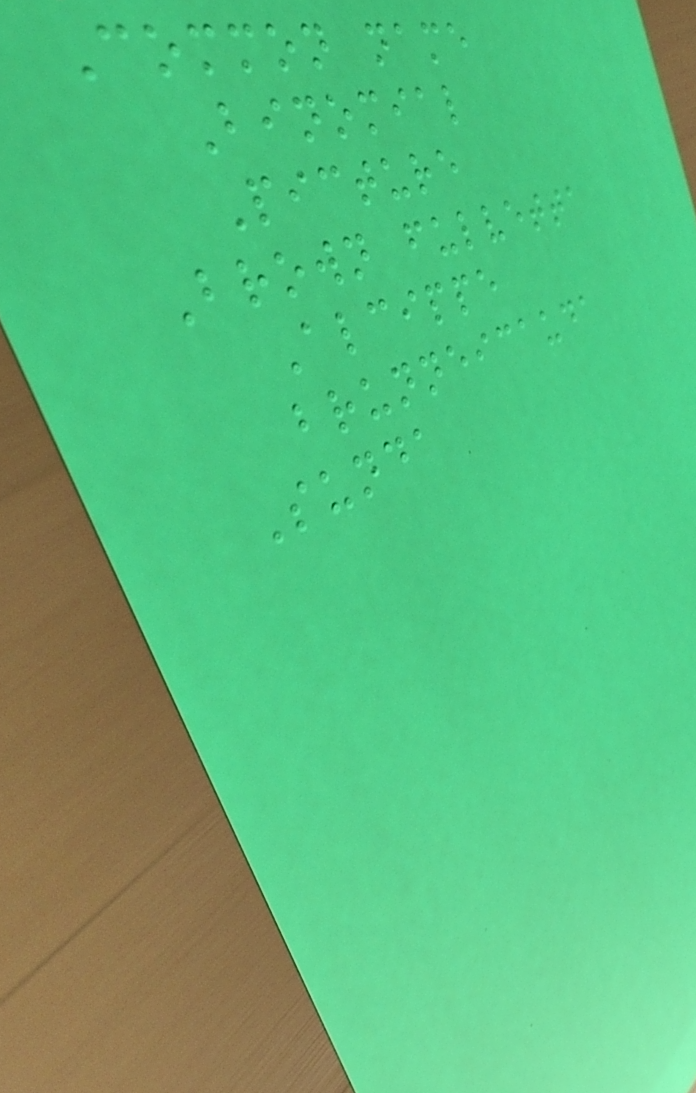Common name
Binomial
Picture
Brown fulvetta
Alcippe
brunneicauda
Sunda
